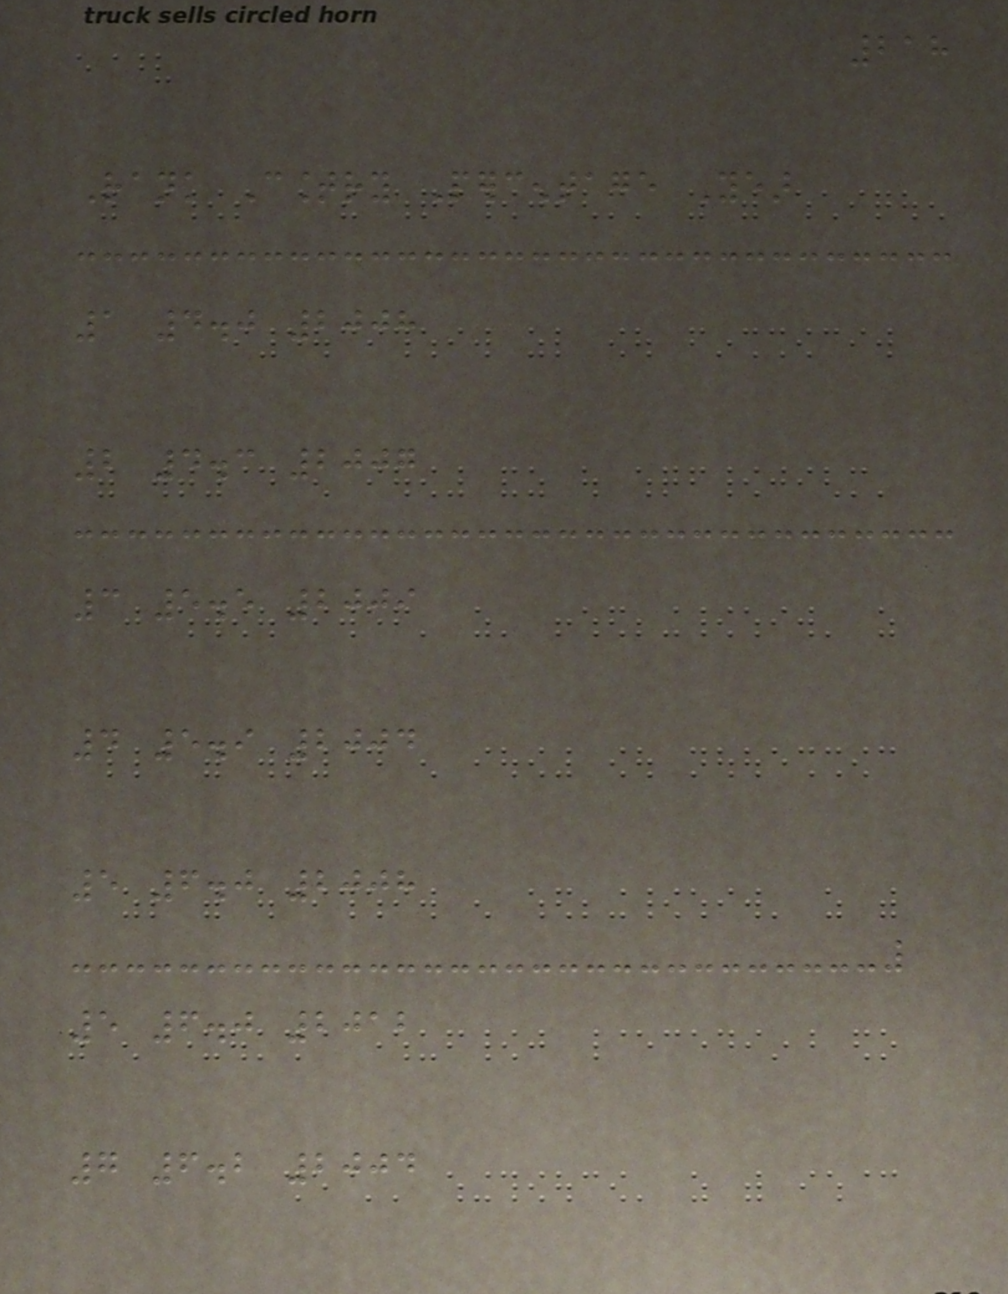218
Rank Country Percentage Year
1 4.0 2008
2 4.3 2007
3 5.5 2009
4 5.9 2004
5 6.0 2008
5 6.0 2012
7 6.2 2004
